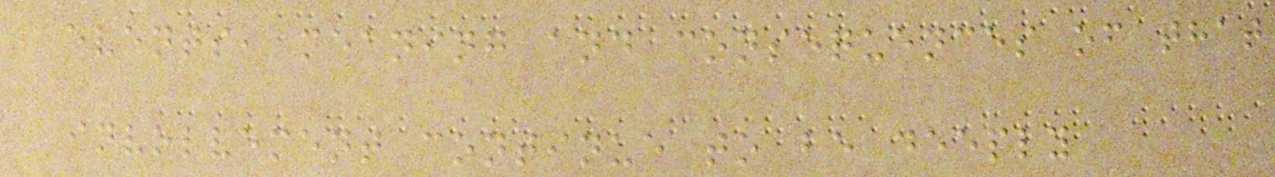events, meaning and consequences of that
involvement continue to be deeply
